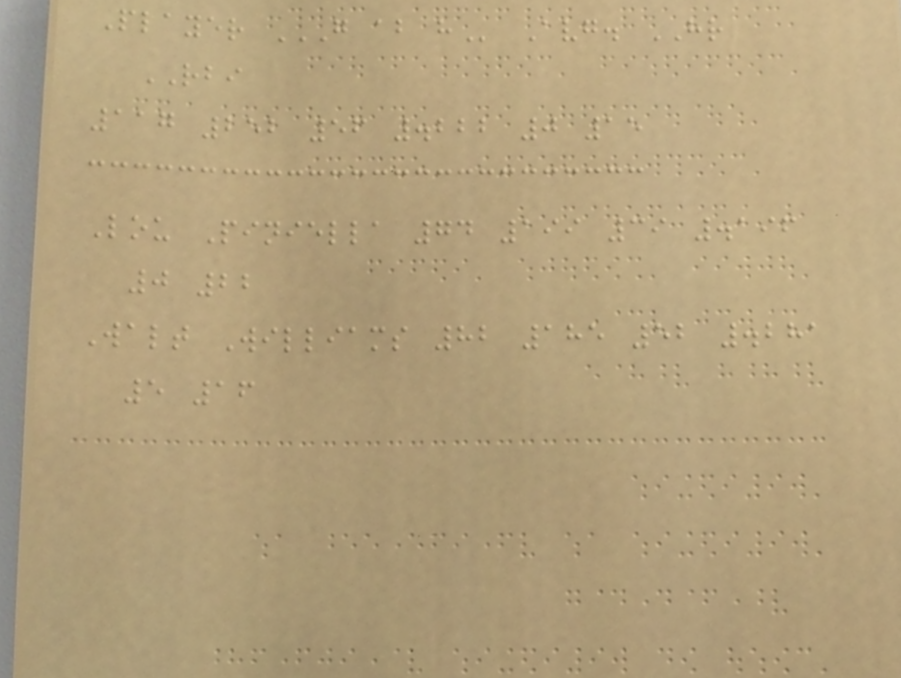Player G AB H Avg. HR
RBI
117 252 56 .222 0 15
Lou Piniella 74 199 39 .196
0 22
Walt Williams 82 185 52 .281
5 16
